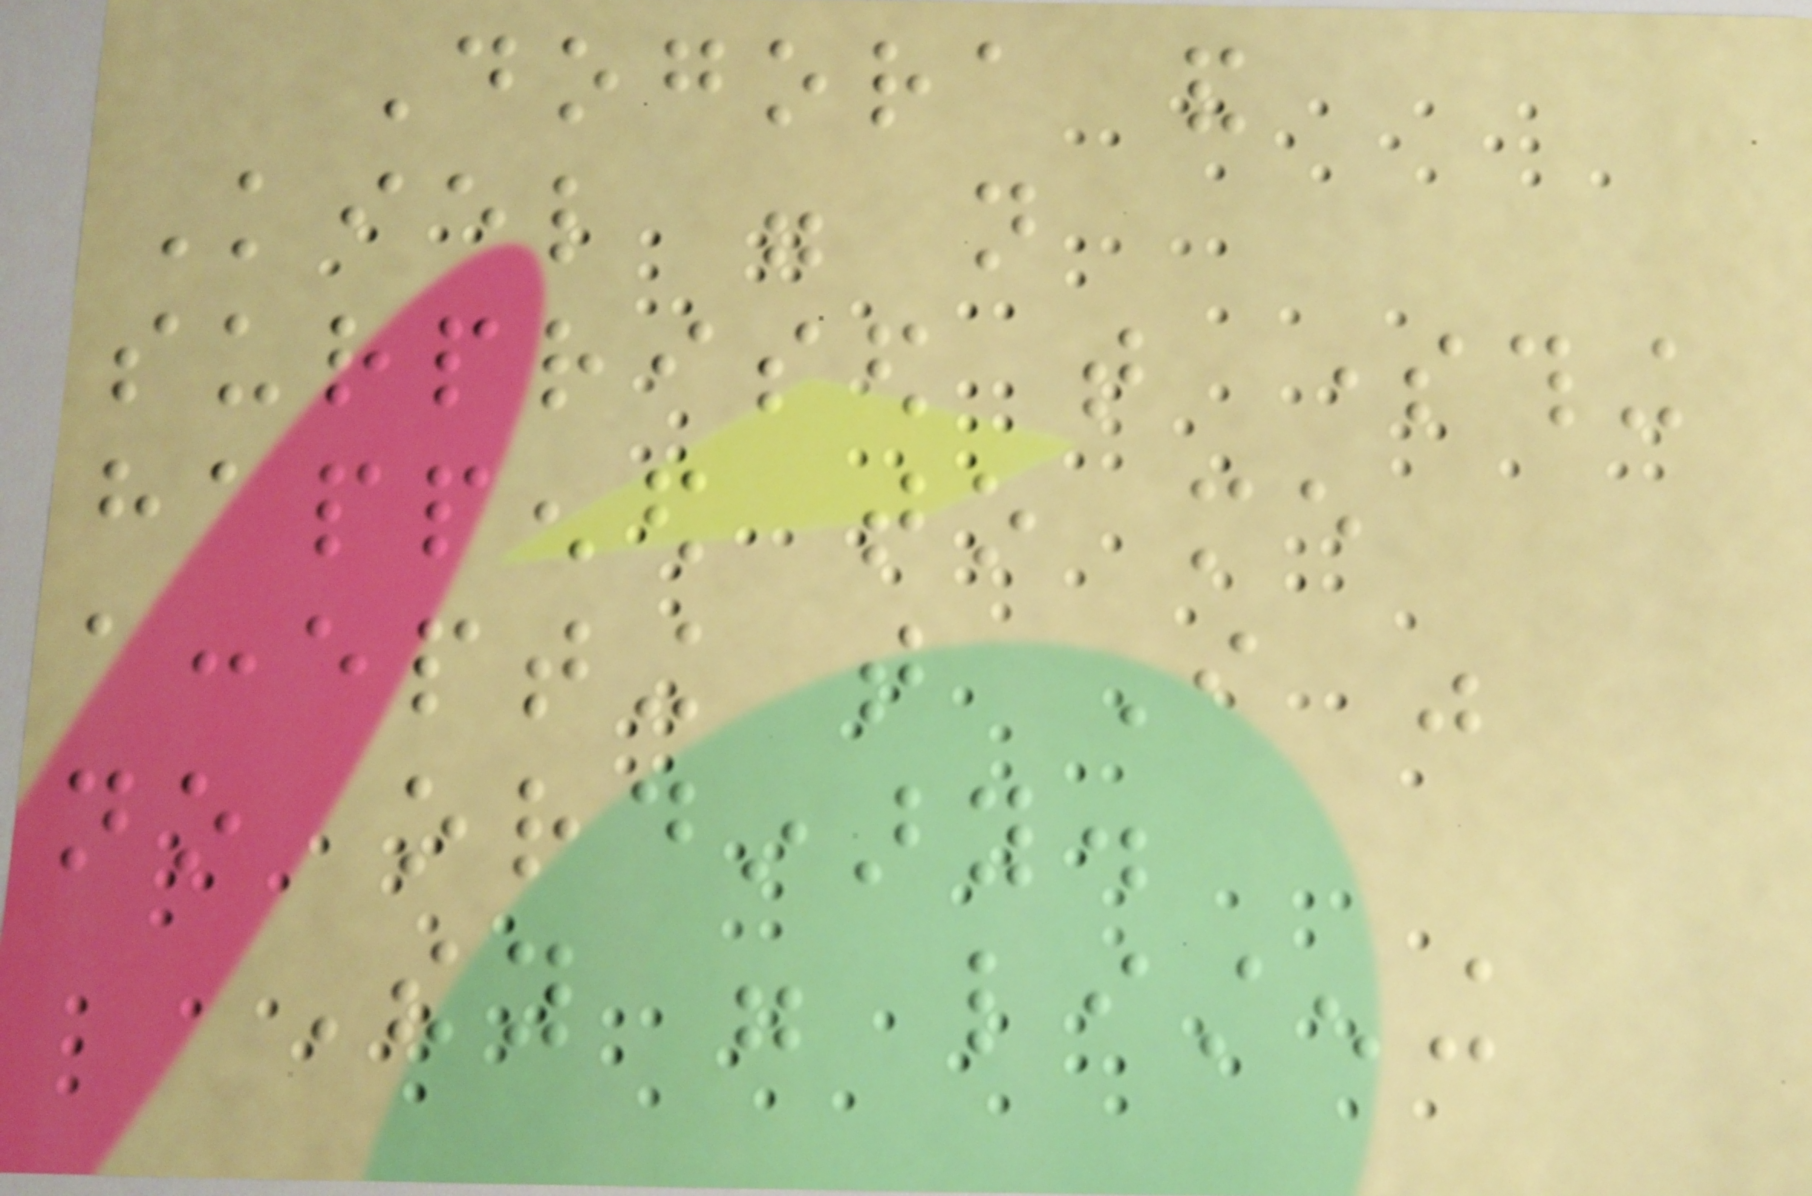Dogora and
Kiel were not
surprised that something
happened to me
accepting that I was
no ordinary.
They were listening
